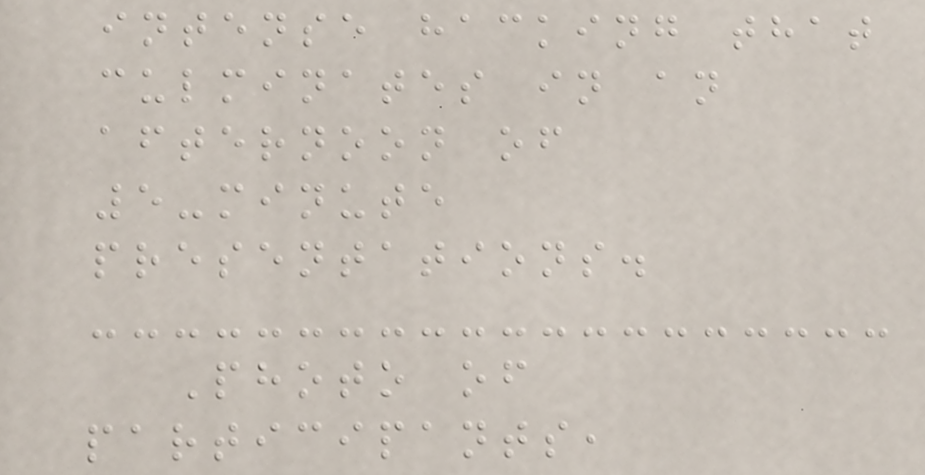intense hacking that
culminates in an
afternoon of
5-minute
presentations.
Photo of
participants,
